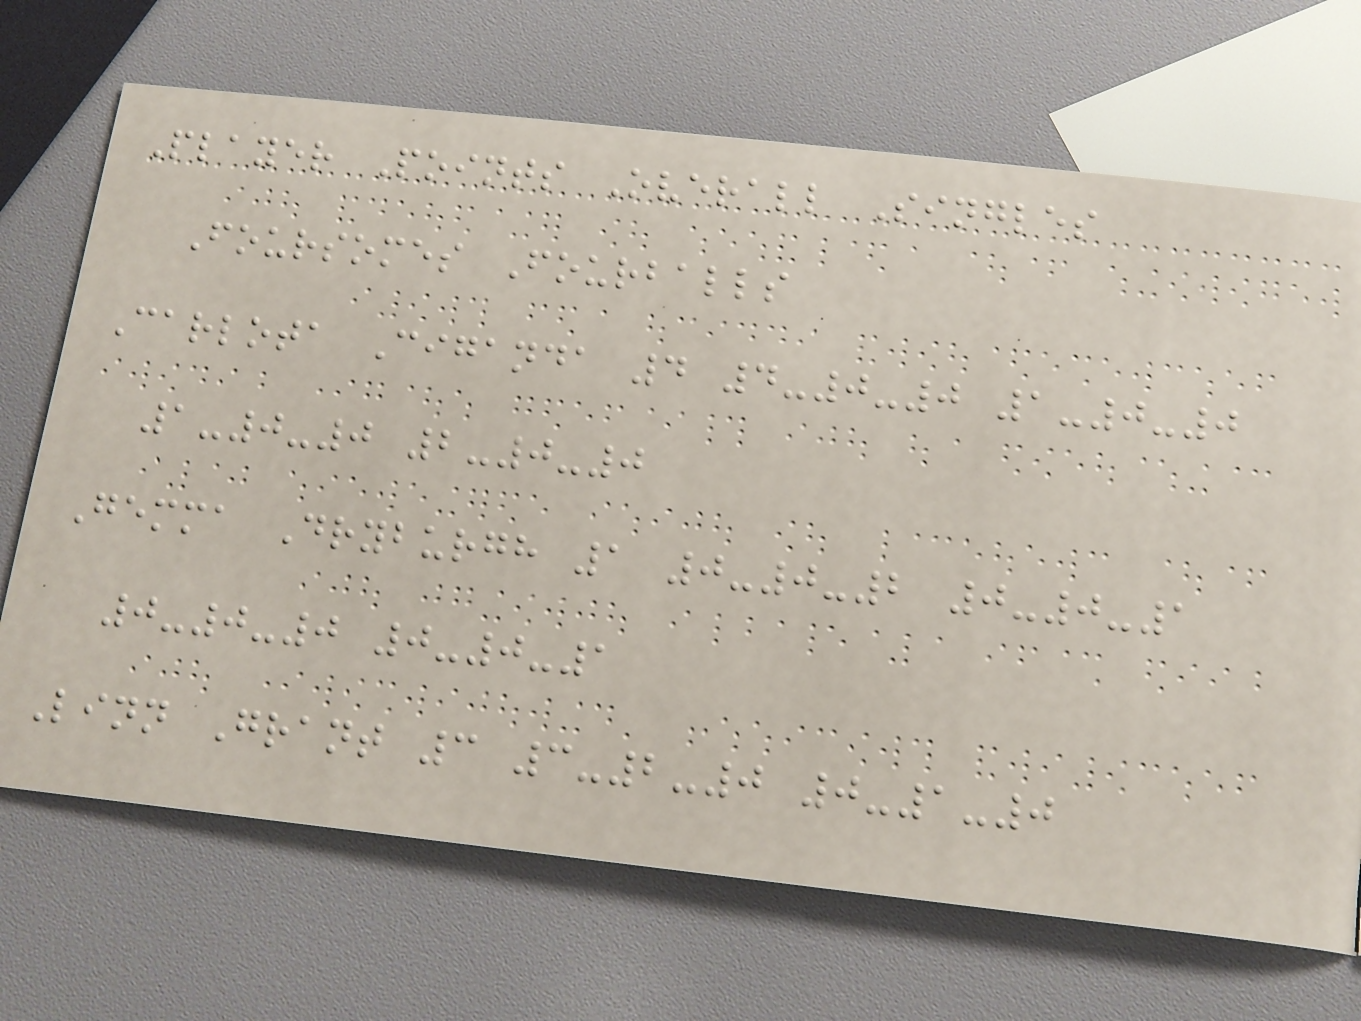Player Points Overall Singles
Foursomes Fourballs
Carlota Ciganda 4 4-0-0 1-0-0
1-0-0 2-0-0
Gemma Dryburgh 1 0-0-2 0-0-1
0-0-0 0-0-1
Linn Grant 3 3-2-0 0-1-0
